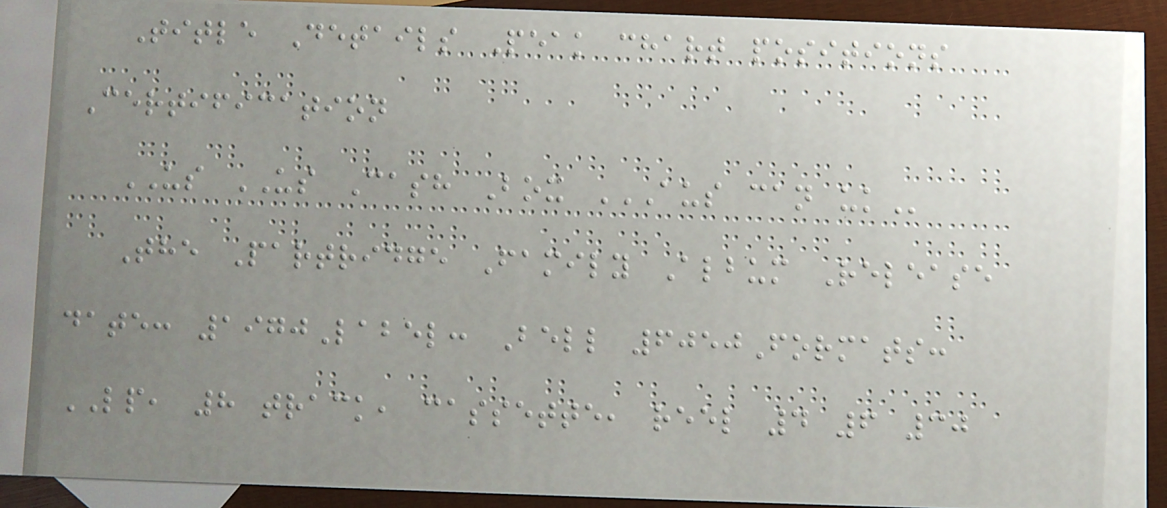Title Details Peak chart positions
Certification
US US Cash Box AUS CAN UK
The Partridge Family Album Release
date: 1970Label: Bell 6050Formats:
LP, 8 track, cassette, reel 4 6 30
